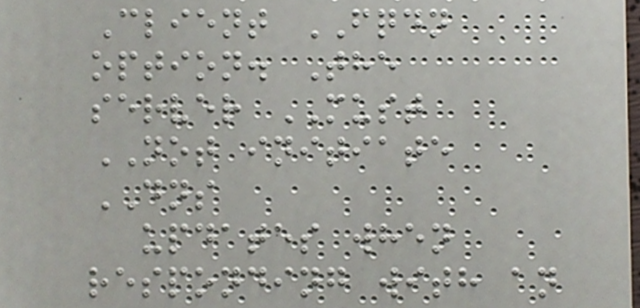Client FQDN
option. The
server MUST
NOT initiate
DNS
updates when
responding with an
